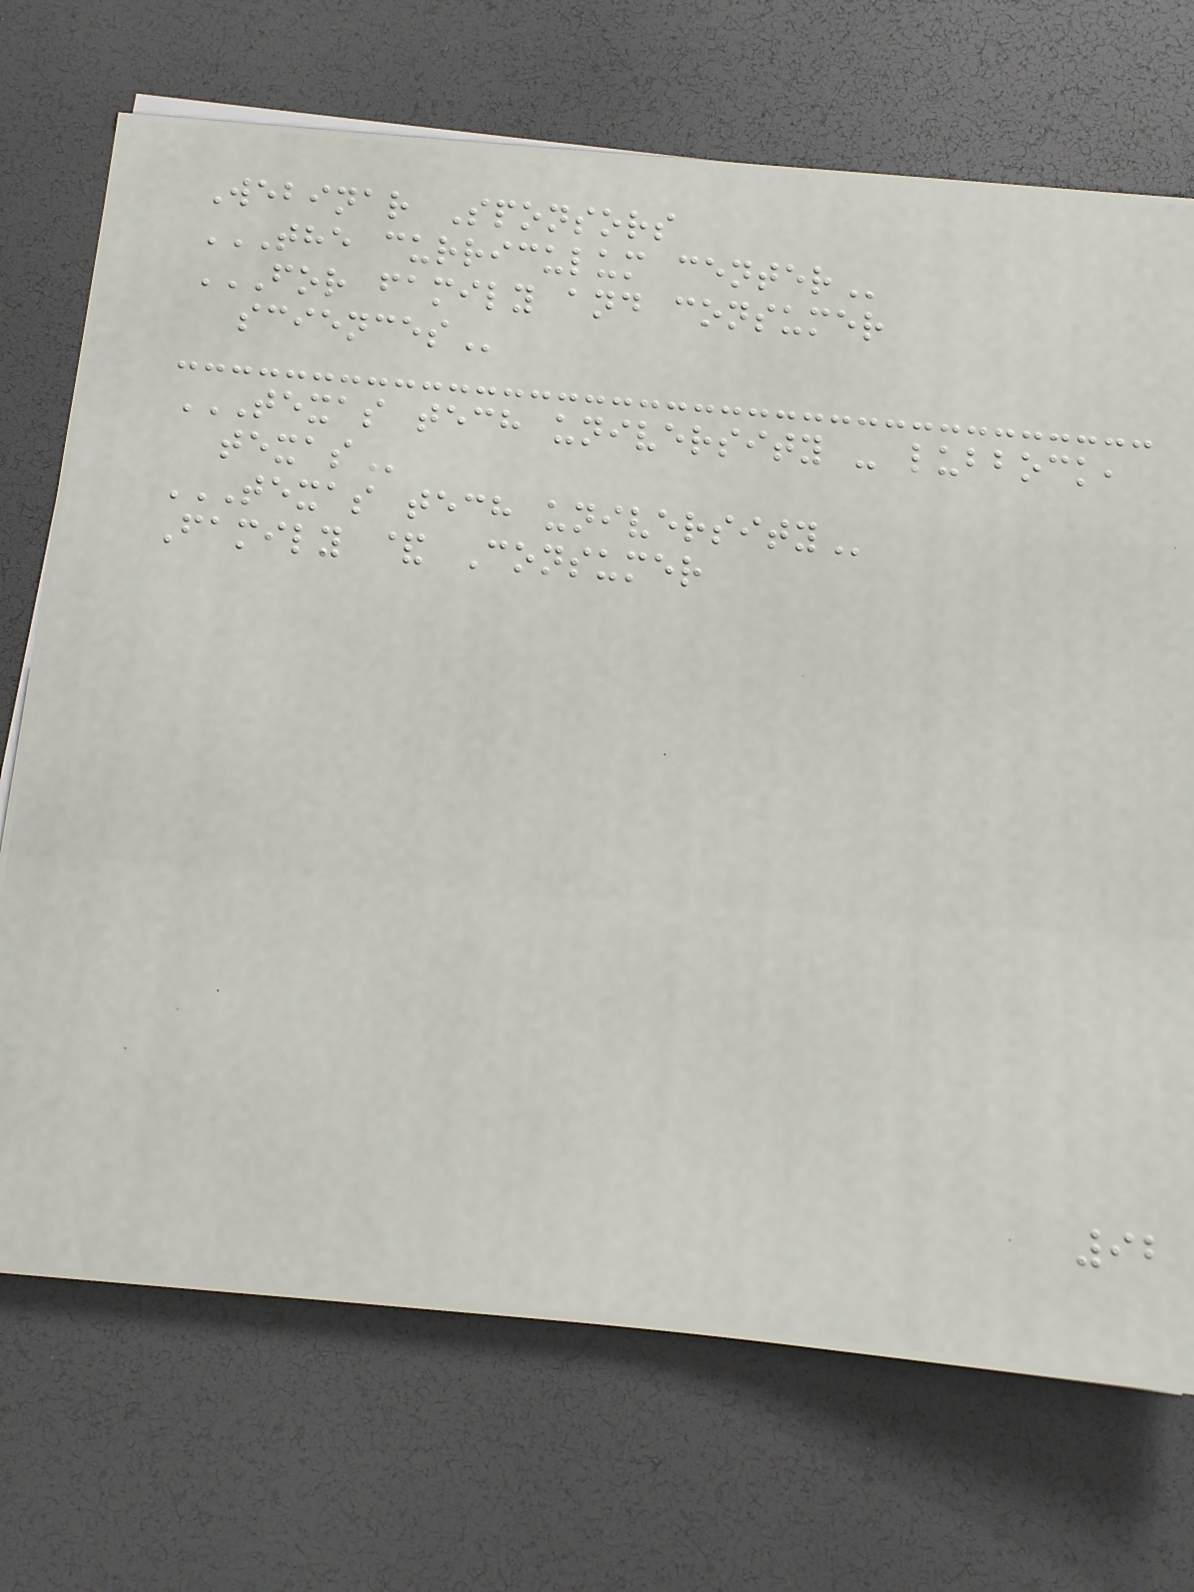Webinar Sponsors
THE CURRICULUM CENTER
FOR FAMILY AND CONSUMER
SCIENCES
TEXAS TECH UNIVERSITY - LUBBOCK,
TEXAS
TEXAS TECH UNIVERSITY
Family & Consumer
92
